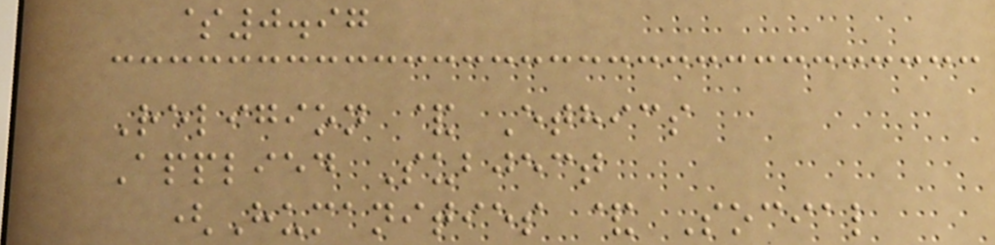$0.97
Religion & Ethics
Applied Subject
(Humanities & Social
